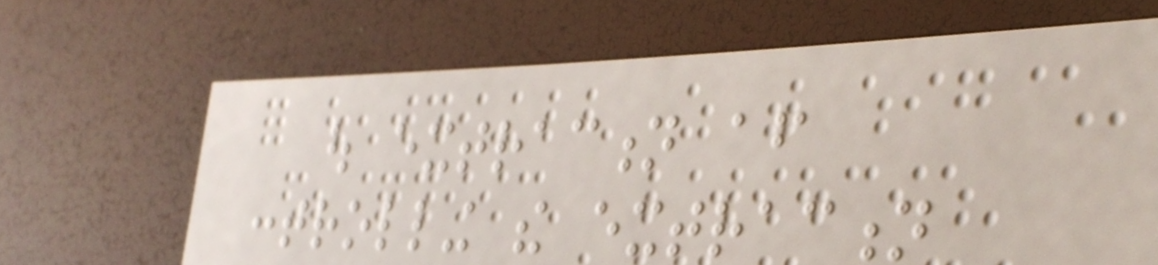out extraction after
controlling the extraction
